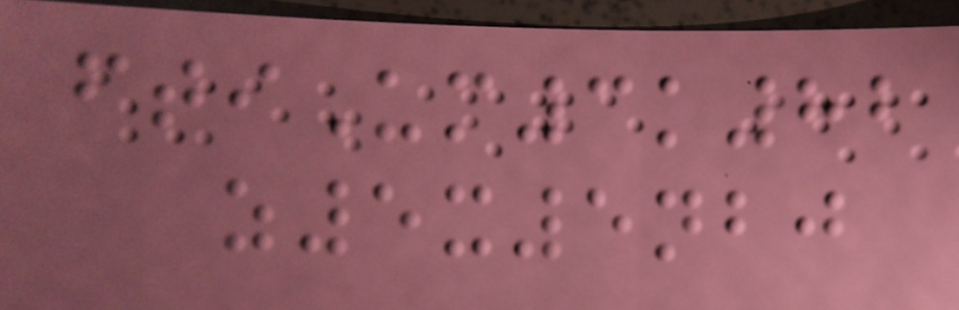ftiUm3k82
z5x5nbj
